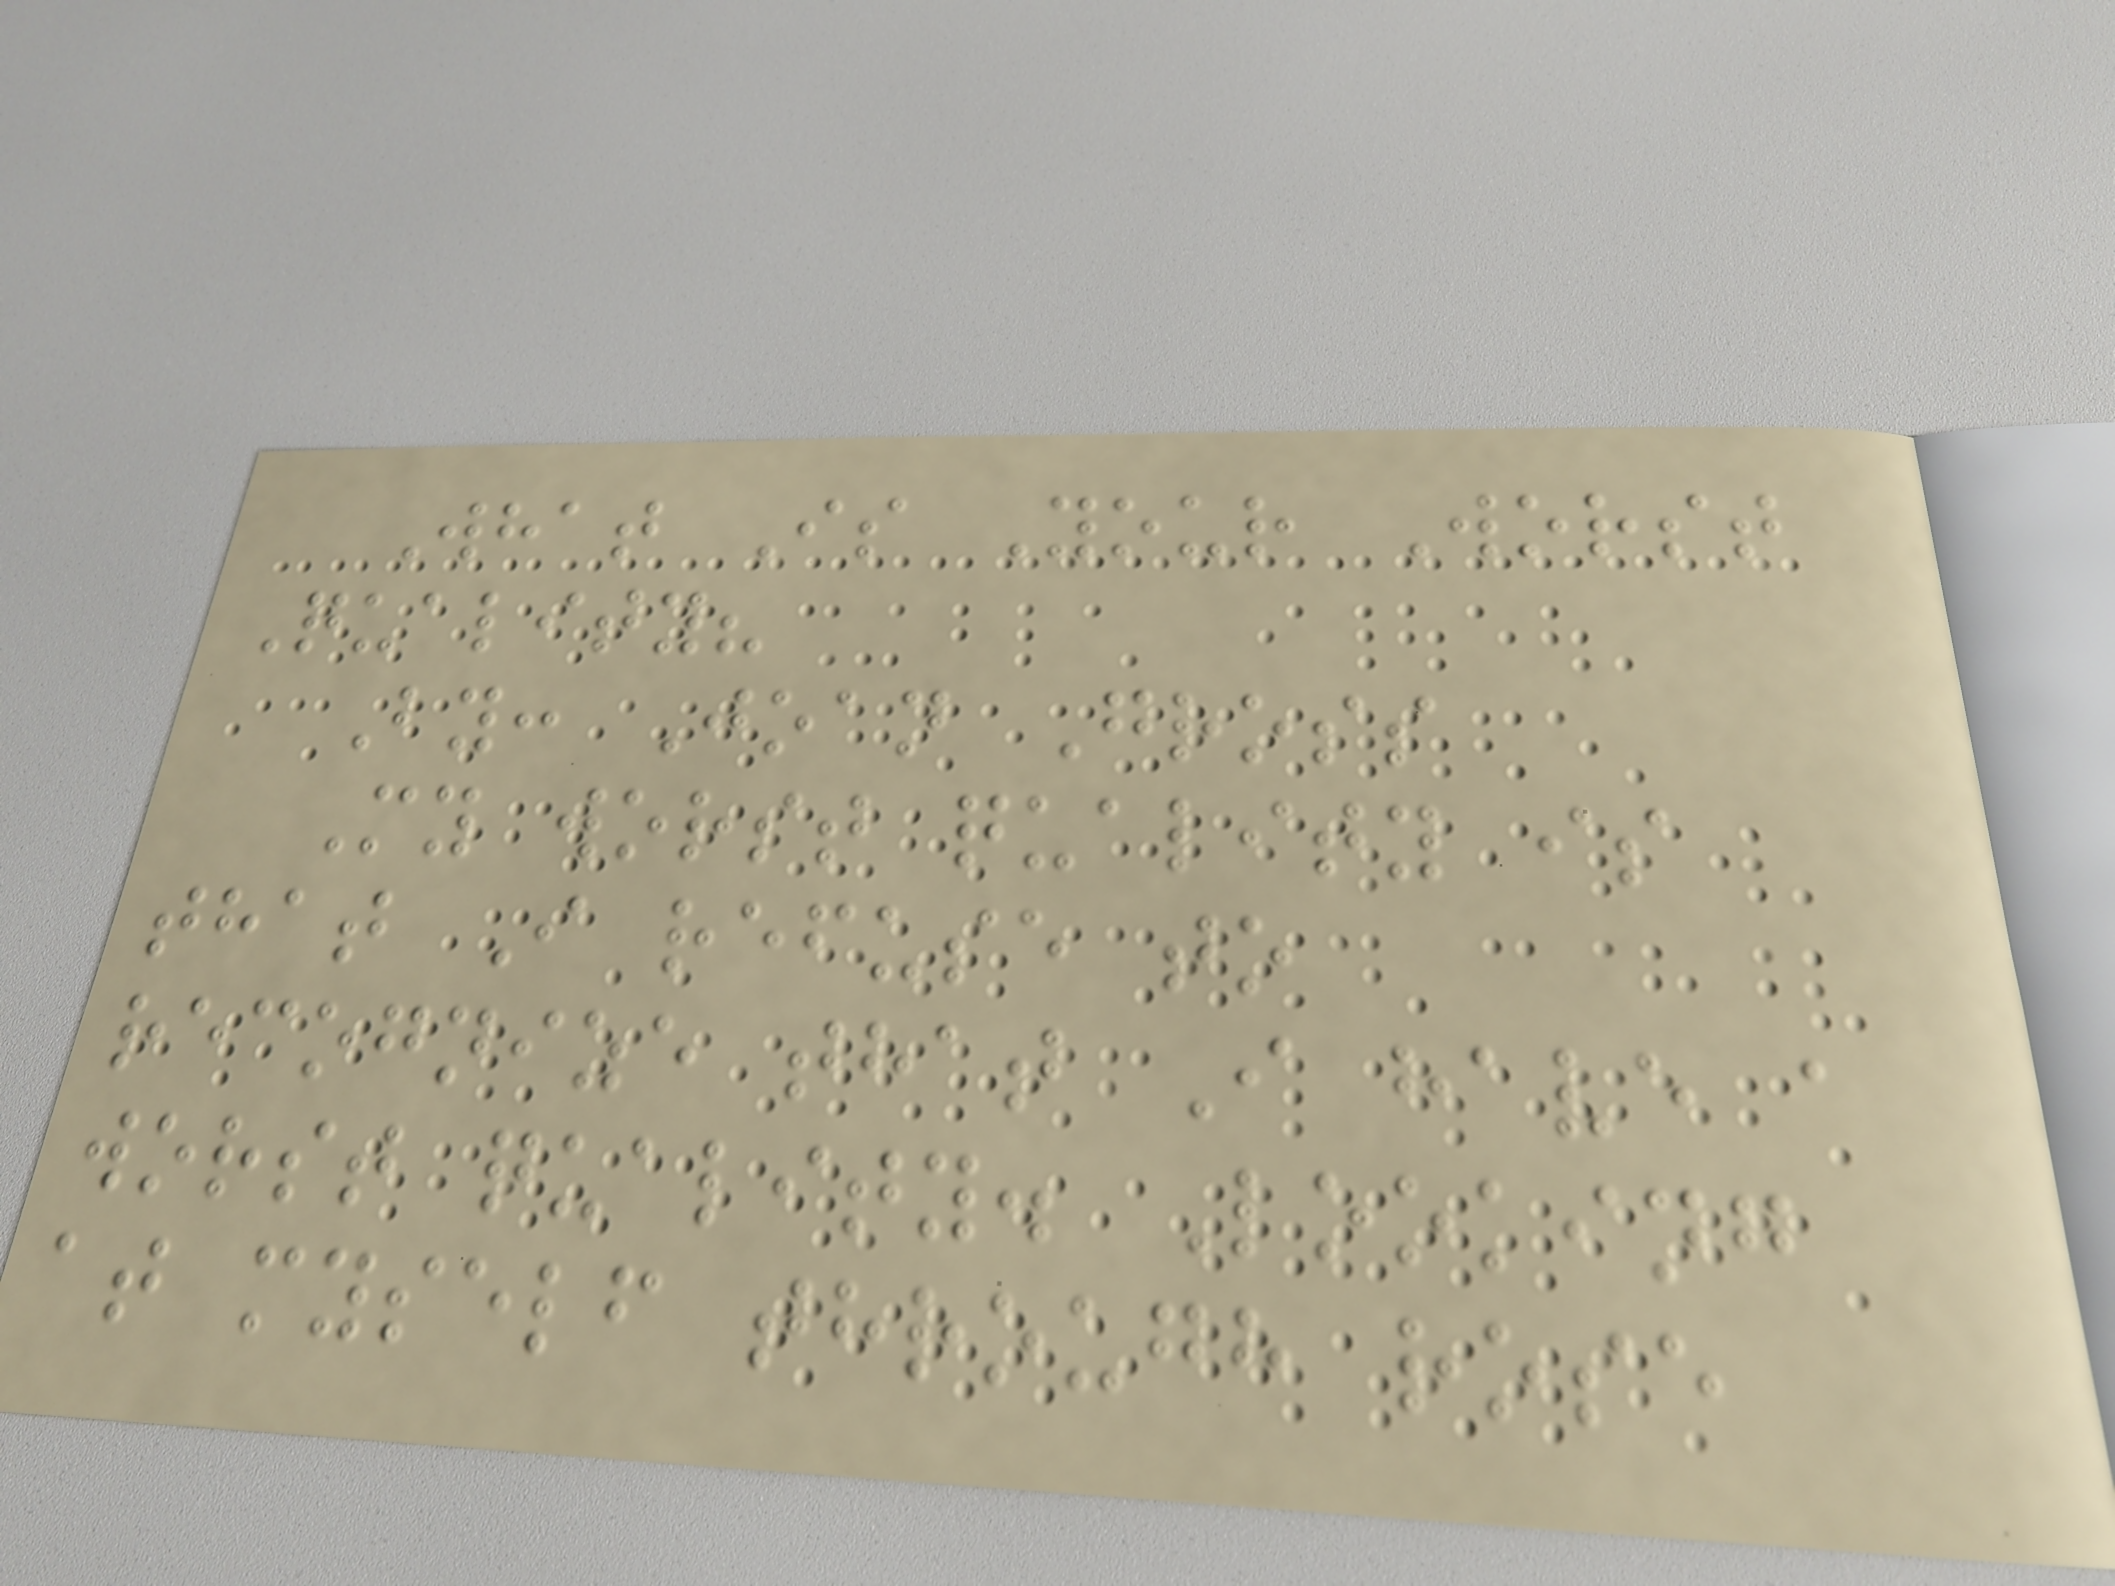What Is Your Worst
Quality?
By: Joan Gross
My worst quality is
that I refuse to
recognize that I have a
worst quality. Looking
at myself through rose
